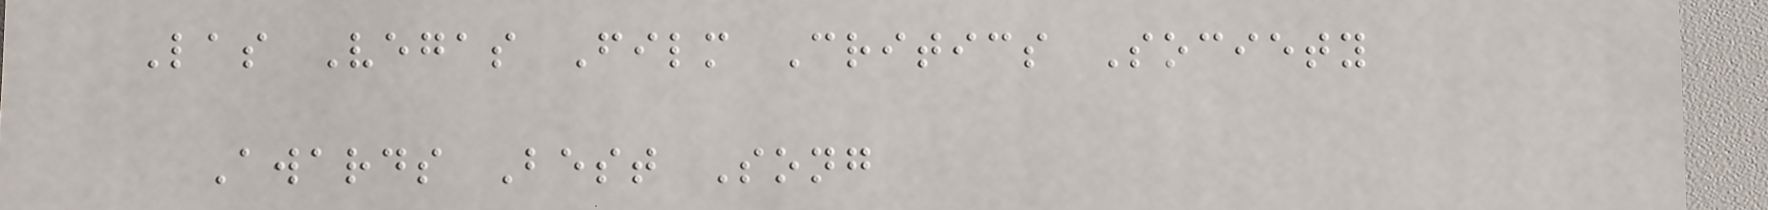Las Vegas Film Critics Society
Awards Best Song
